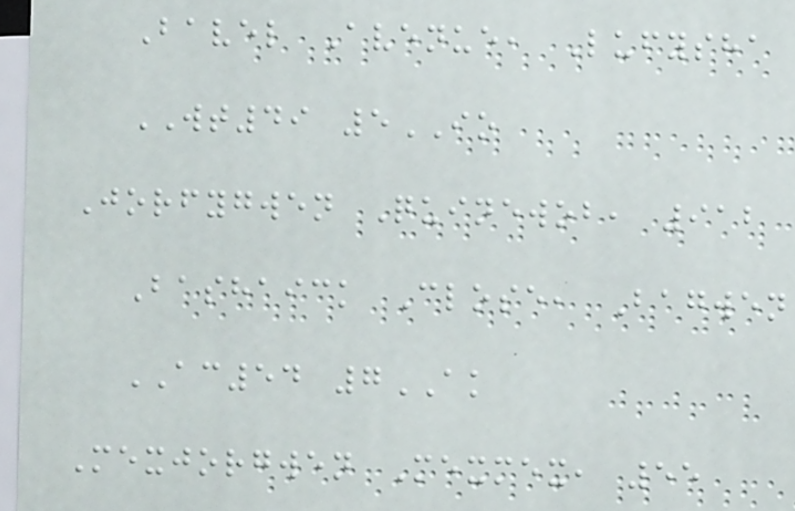Bavel Avenue, Lufysha
WT49 5IO
Jorfygwen Quinewob, 912
Bashaick Close, Bagwen
AC54 7AK
Mexjorgwen Mexmex, 55
